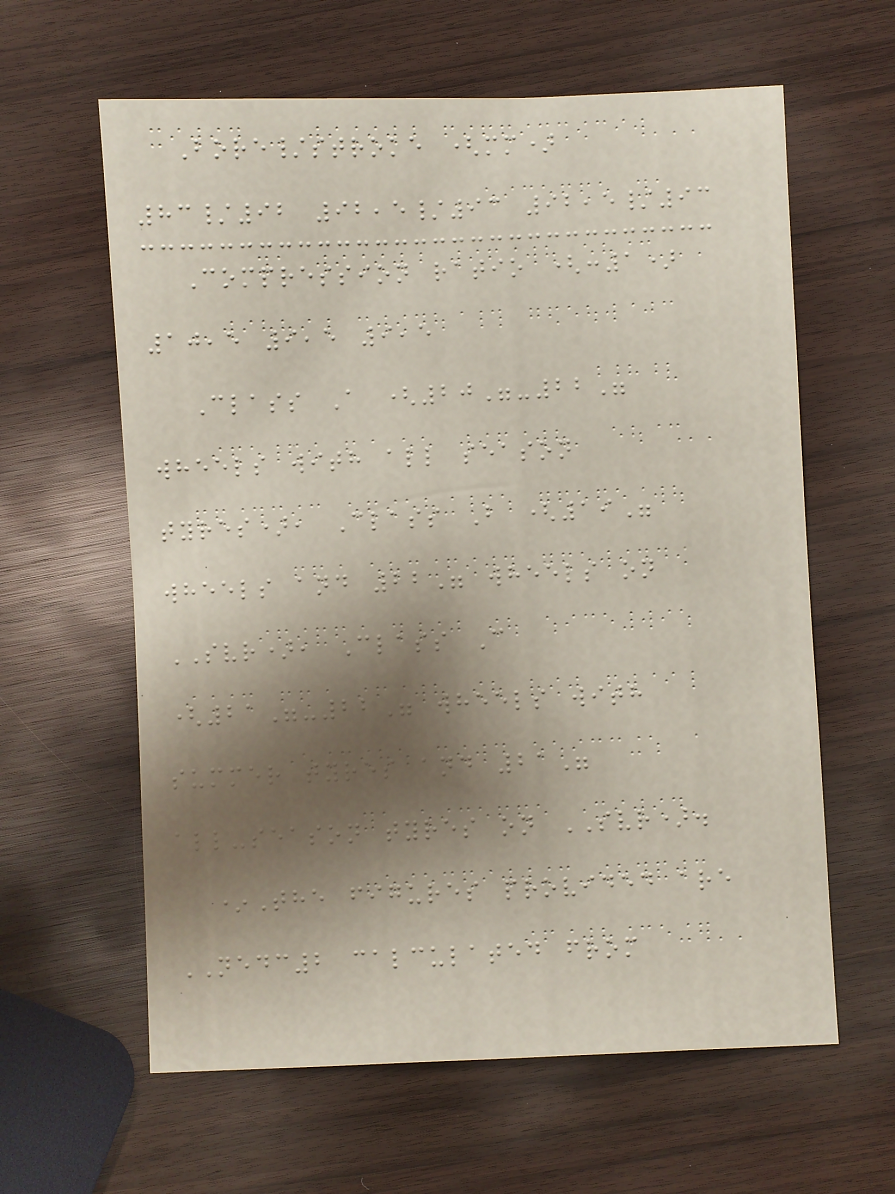Bore/stroke (mm)
83/92 92,5/93 92,5/93
Compression ratio (:1)
10,5 9,5 9,5
Class A (20"-22"
wheels with all season
tyres), Class B (19"
wheels and 22" wheels on
SVR), Class C
(21"-22" wheels with
summer tyres and 21"
all-season tyres on SVR).
*The figures provided are
NEDC2 calculated from
